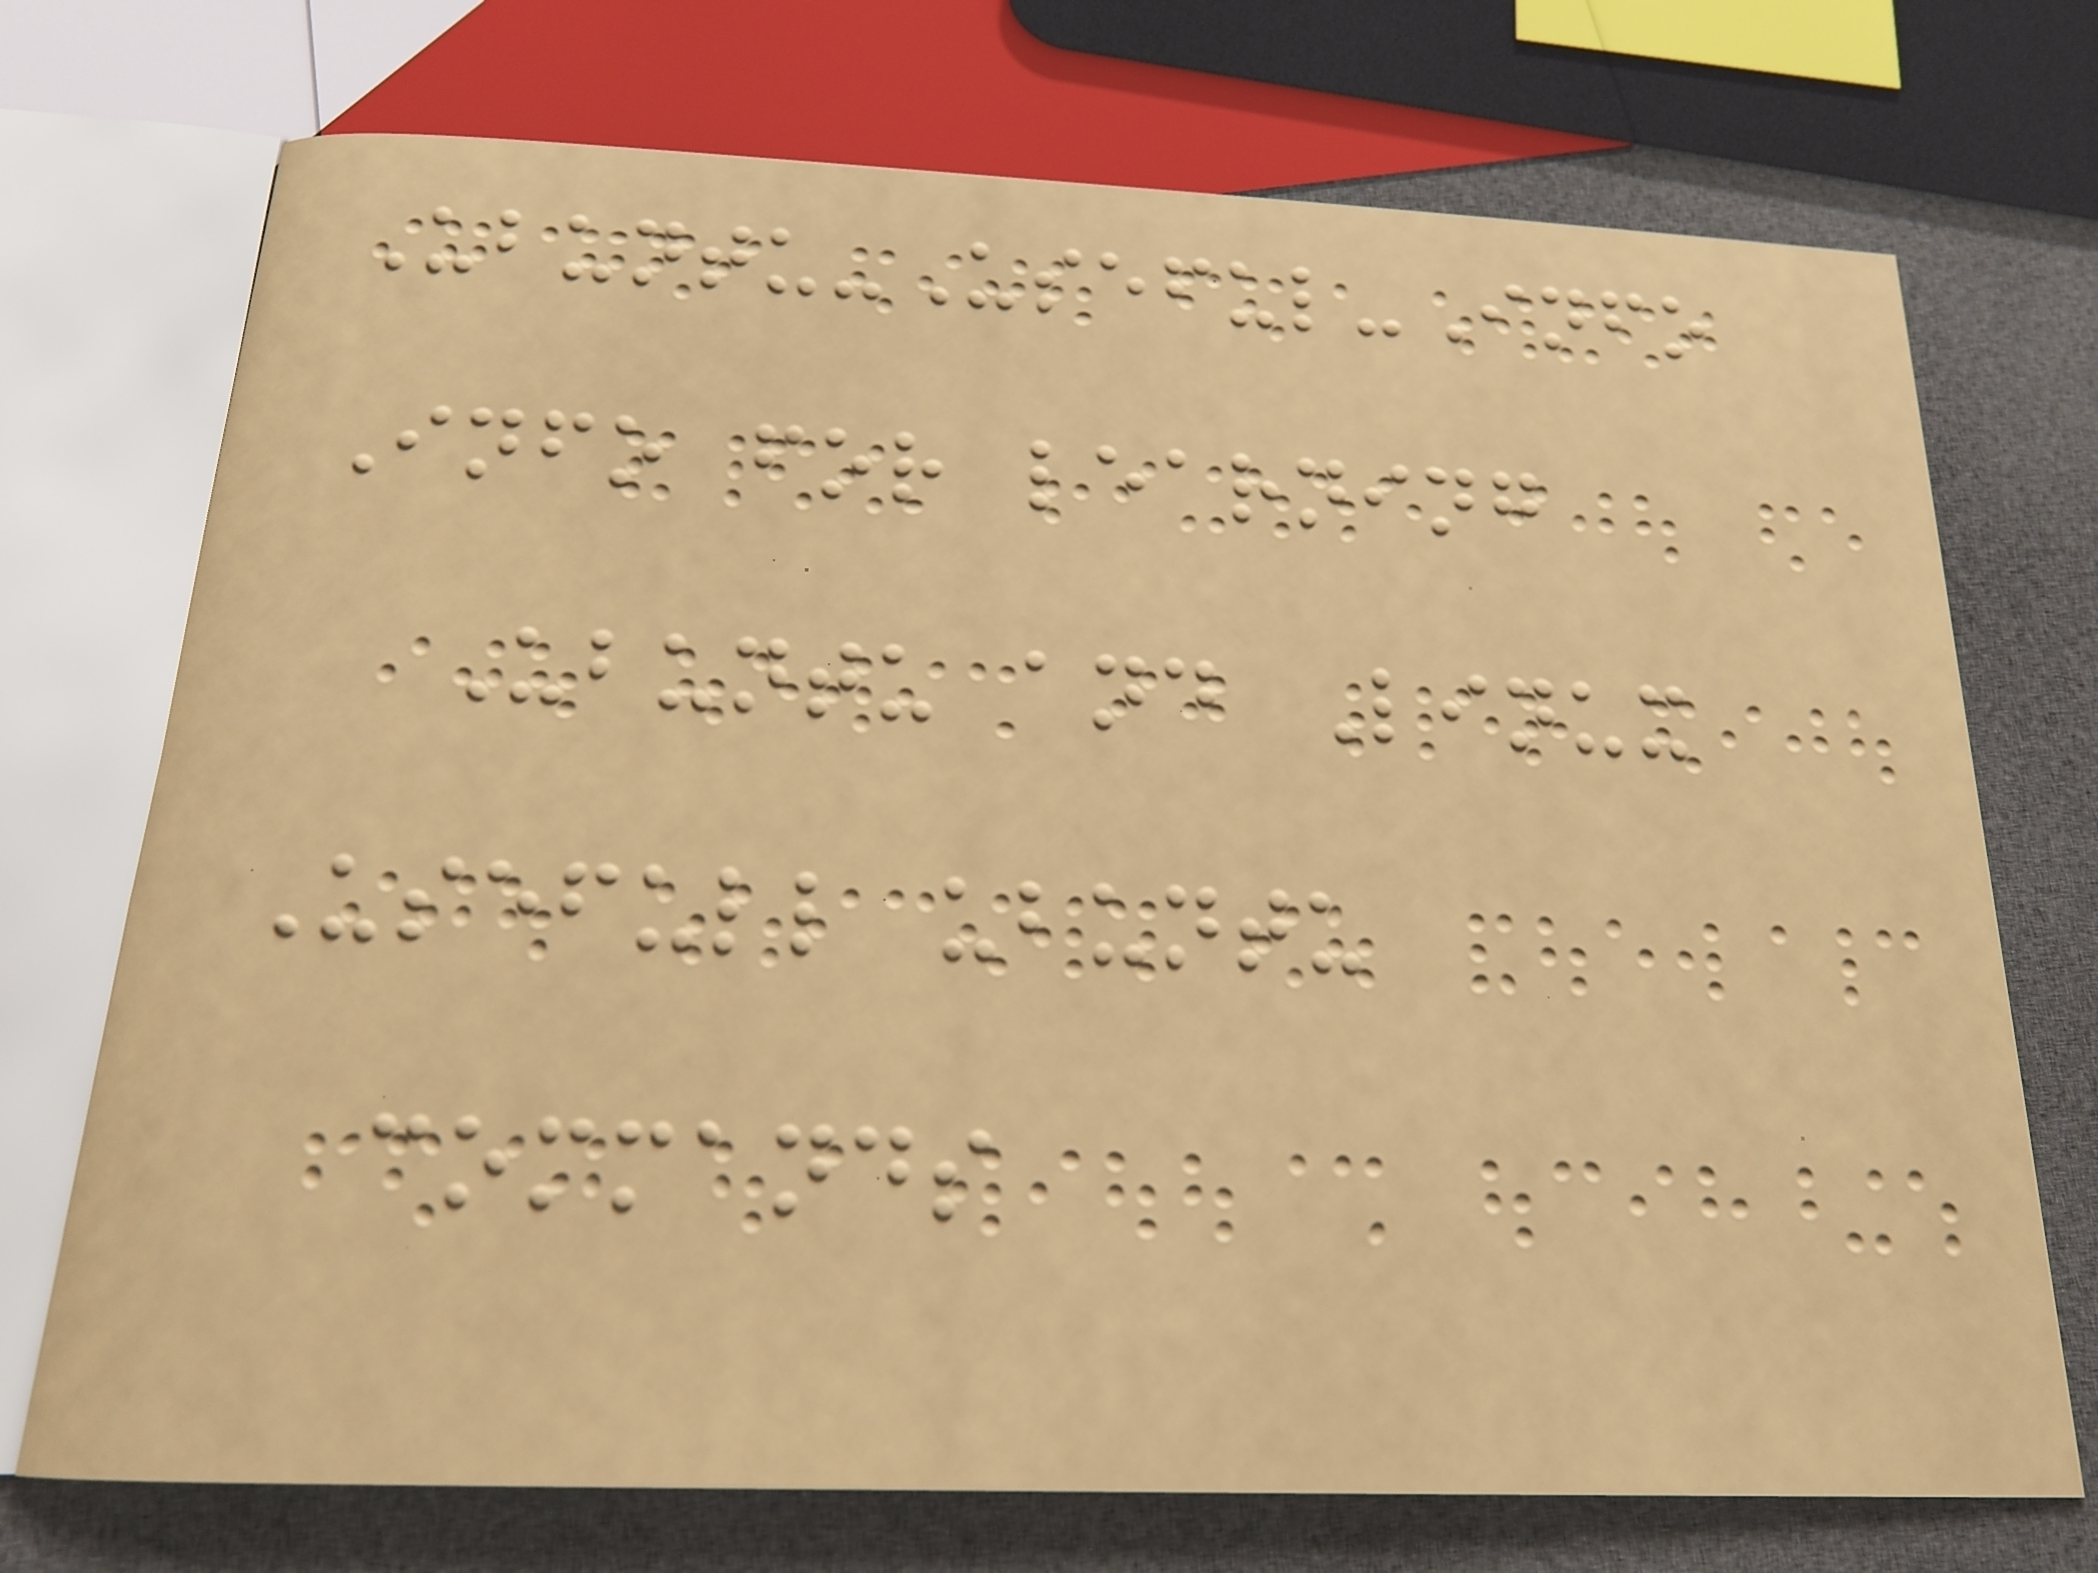Ubuntu-Useful-Info
Info for learning
Ubuntu and Linux
Usefull ubuntu
commands
